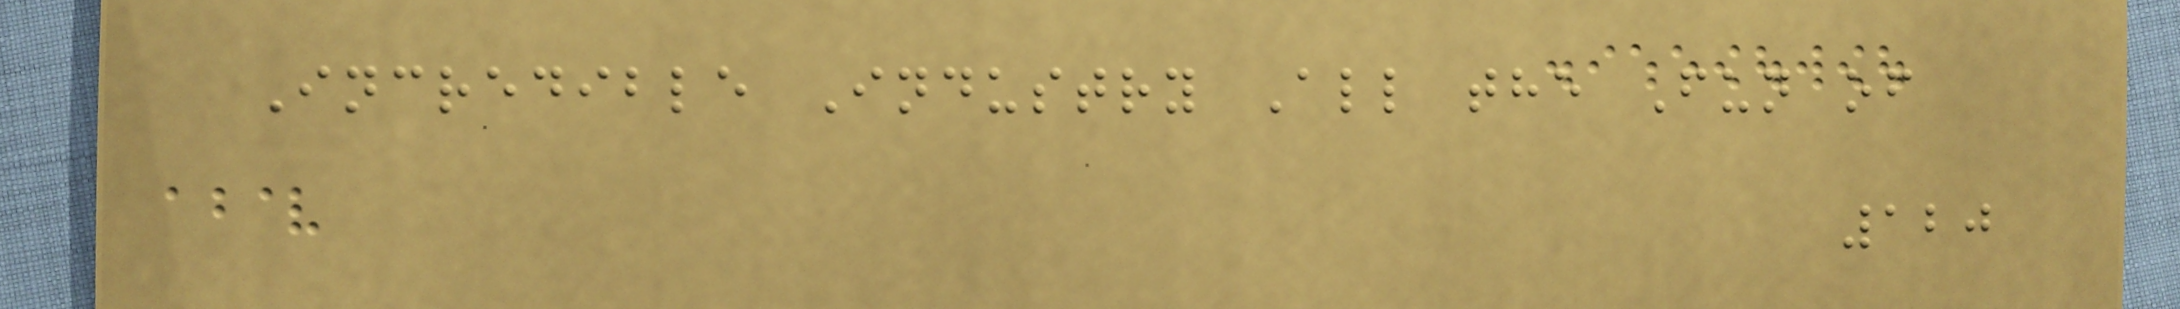Incredible Industry All the Fun of
120
